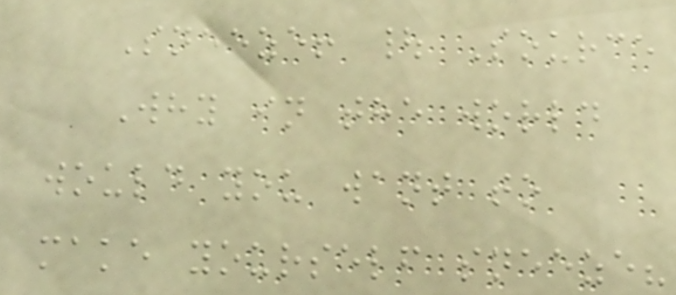Sneeze! | Source
Why in the world
would you want to
make yourself sneeze?
